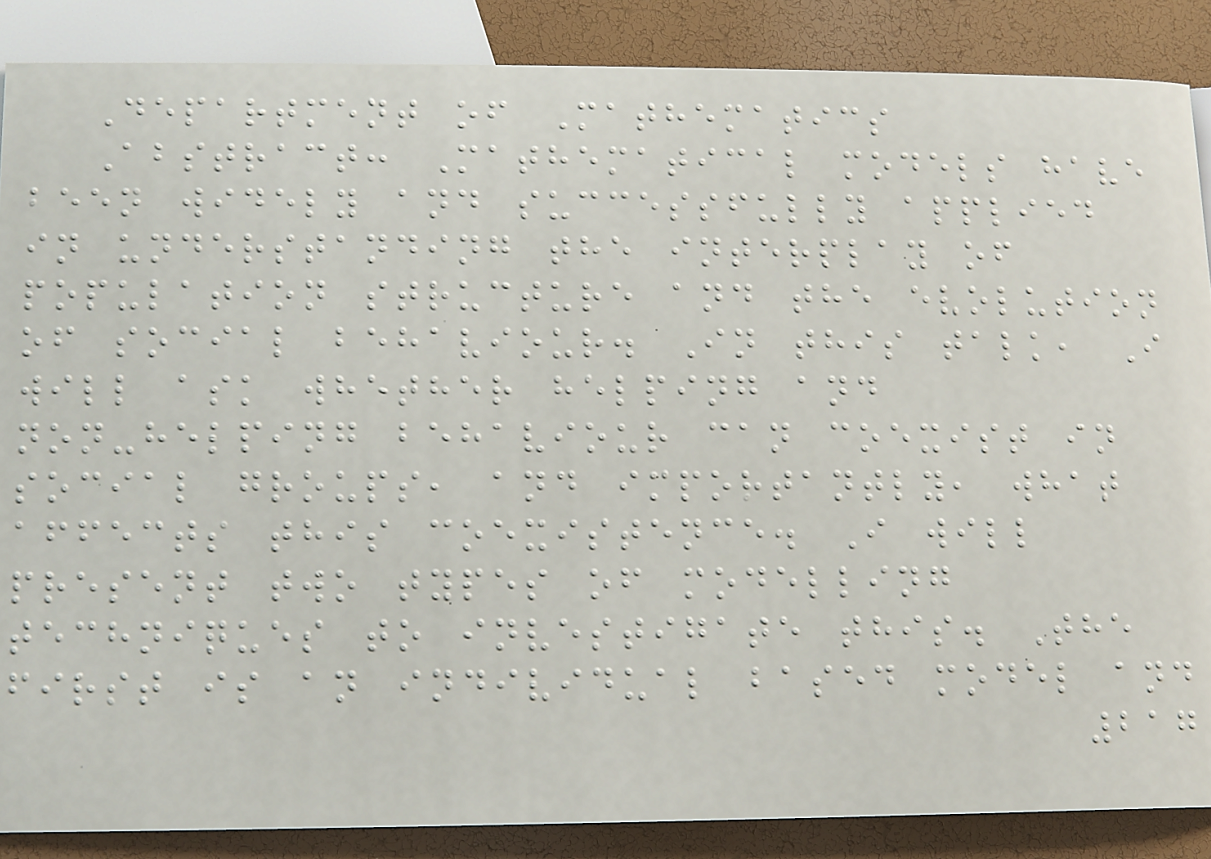Department of Mathematics
Abstract: Mathematical models have
been widely and successfully applied
in understanding the interplay of
population structure and the evolution
of social behaviour. In this talk, I
will ask whether helping and
non-helping behaviour can coexist in
social groups, and importantly, what
affects this coexistence. I will
present two types of modelling
techniques to investigate this. The
first is an individual based model and
217
